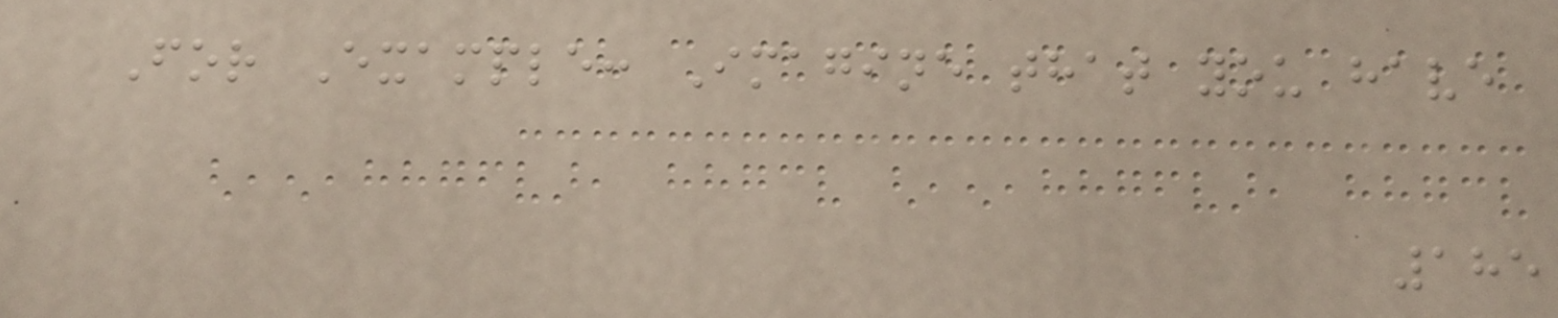For Example: Imagine that you have
185
